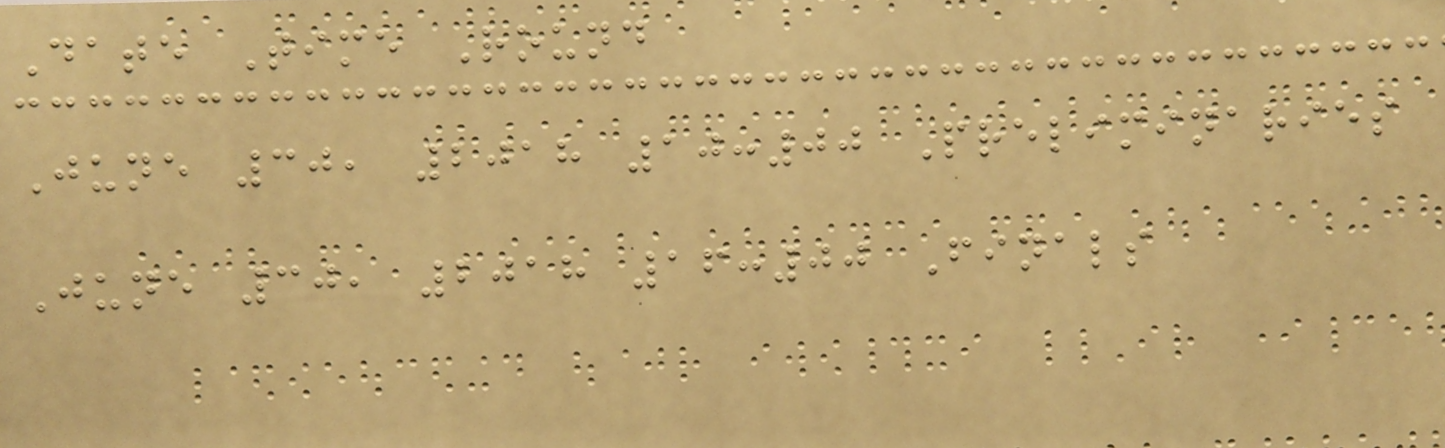Date Time Round
June 30, 2018 10:00 Preliminaries
June 30, 2018 16:00 Finals
